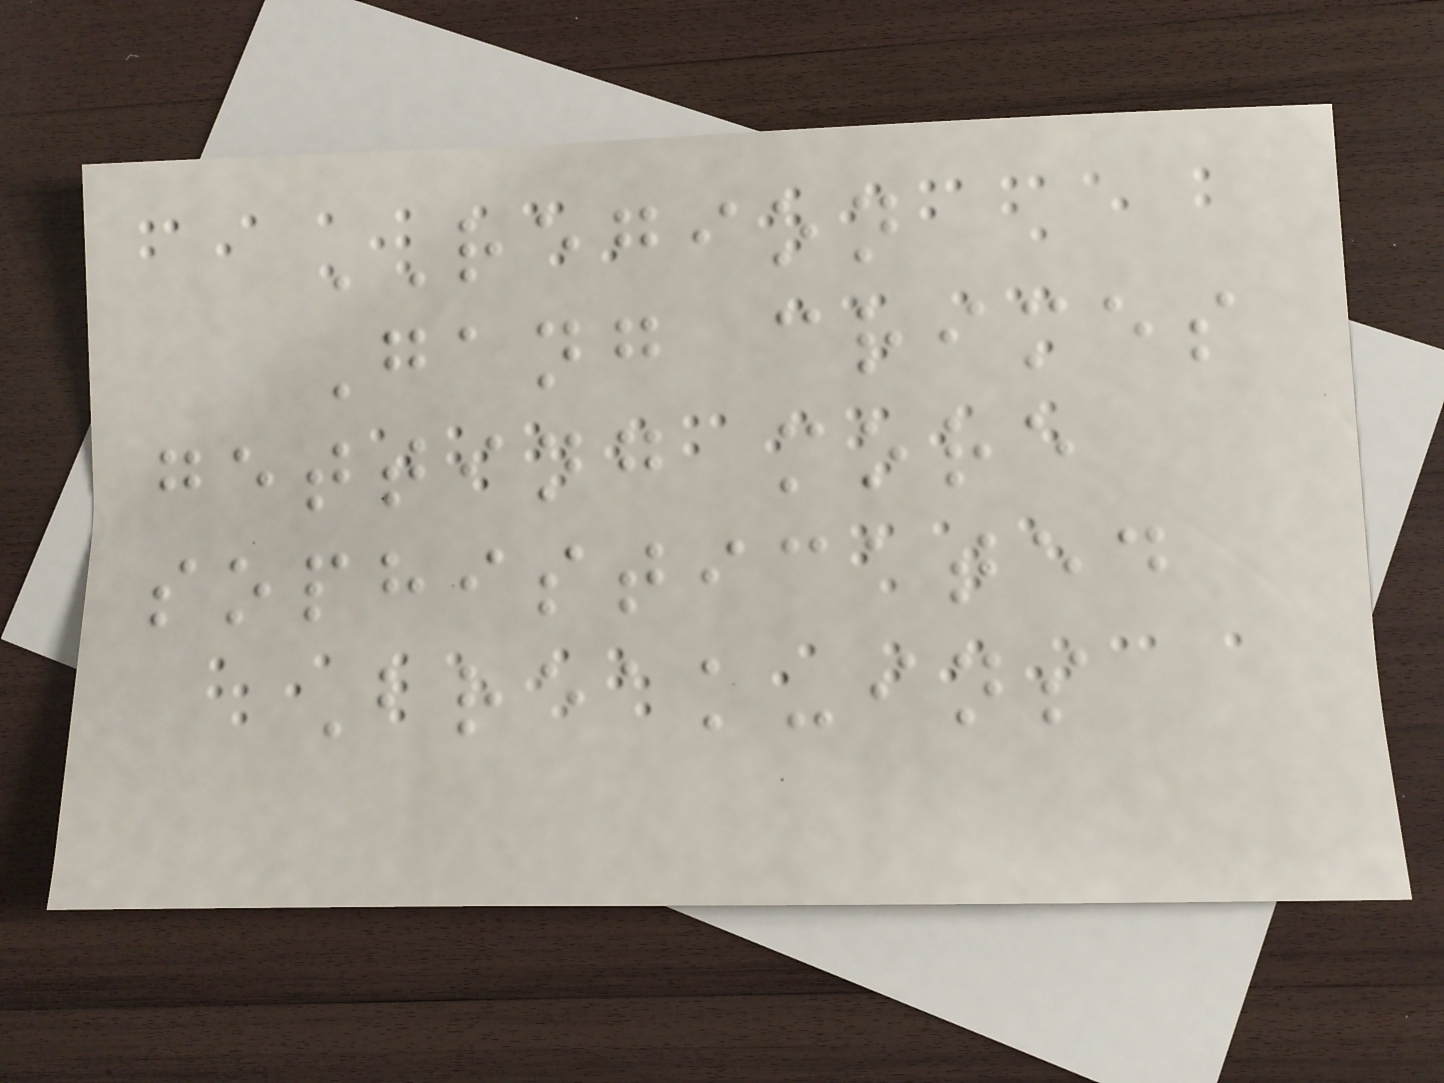REGION
Gang crimes
getting more
sophisticated
Break-ins
